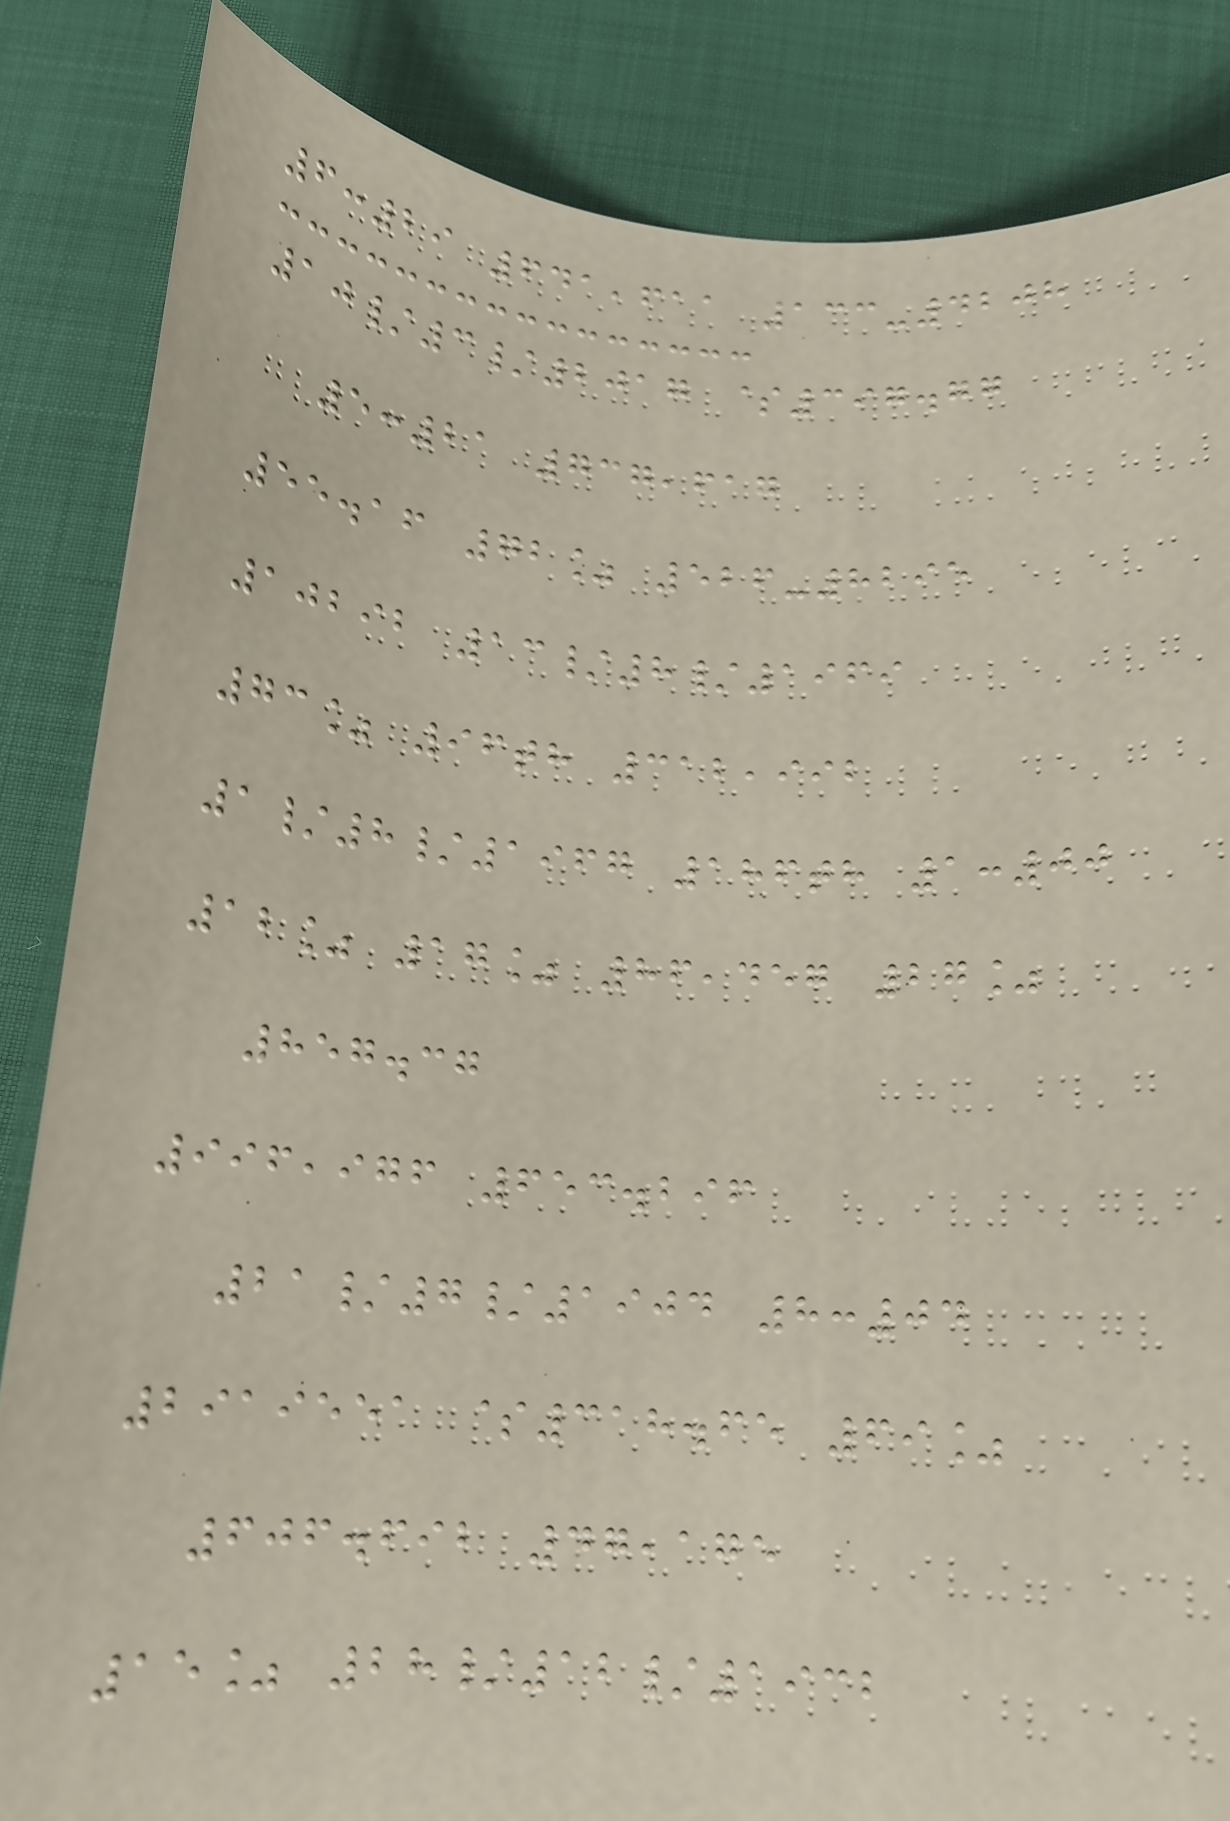6:29 641,611 133-4208
10/3/2017 $397.77
5:21 737,617
55.16 72% 526-8295
10292 13/8/1969
73% 96th 312,992
1/8/1967 186th 1:00
12% 17% 86,457 27%
857.37
996,976 653.296
21/7/1904 8:04
2919551 $318.65 69%
606.692 47,175
15% 28/12/1932
